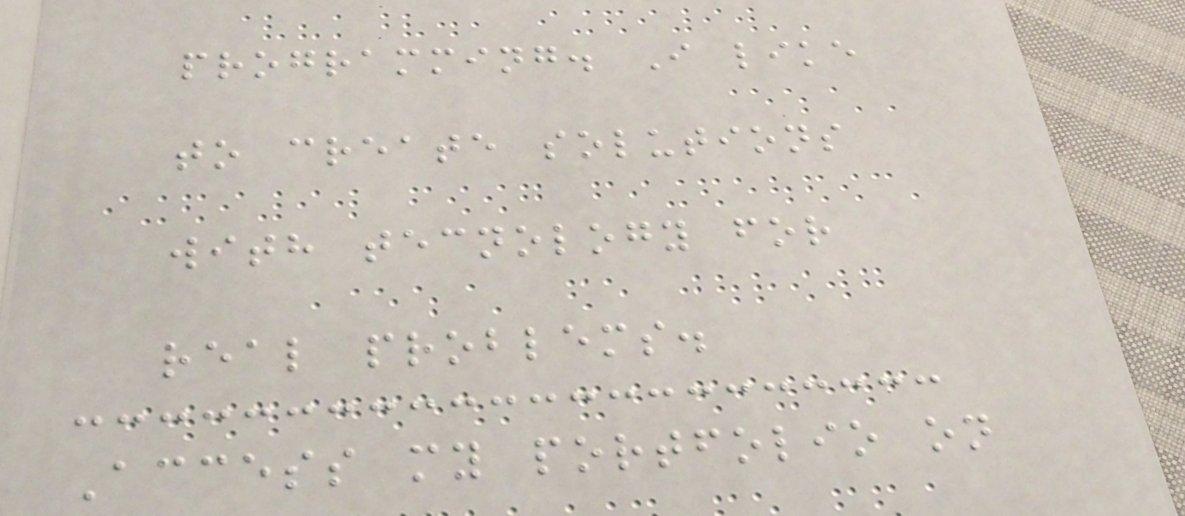programming. I like
to create solutions
with tecnology for
real problems.
Access my portfolio on
